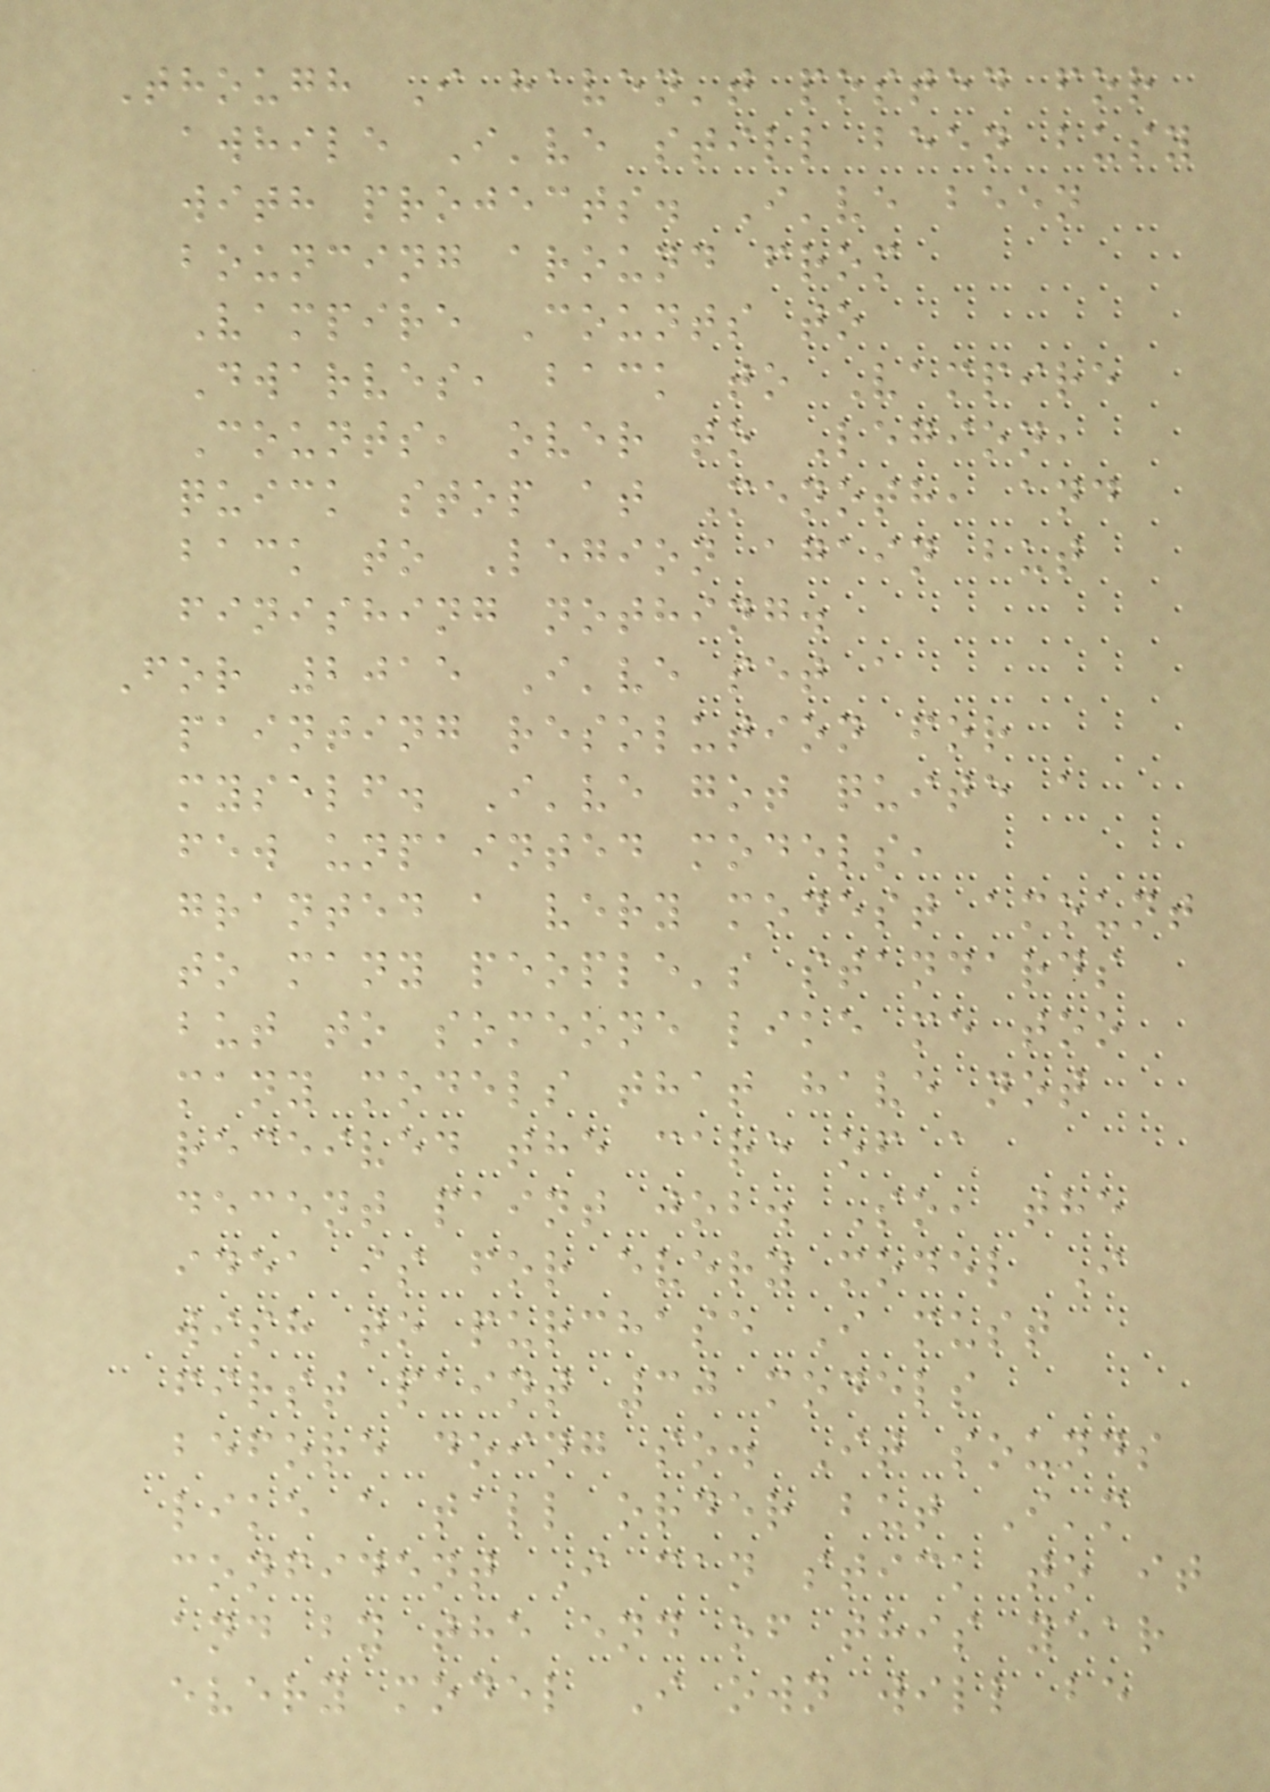Though I haven't posted for
awhile I've still been busy
with projects. I've been
bouncing around from
Vampire Counts to
Dwarves, back to Vampire
Counts, over to Legion,
quick stop at Menoth, and
back to Legion again but
finishing nothing.
For 2015 I've set a
painting resolution for
myself. I've got quite a
few unpainted models,
granted a very modest amount
to many people's standards
but to someone like me too
many models that have not
received the care of a
decent paint job. So, the
idea is for every model I
wish to purchase I must
first paint 30 models
before doing so. It sounds
like a tall order but I'm
confident I can stick to it
and by the end of this year
every model I own will be
